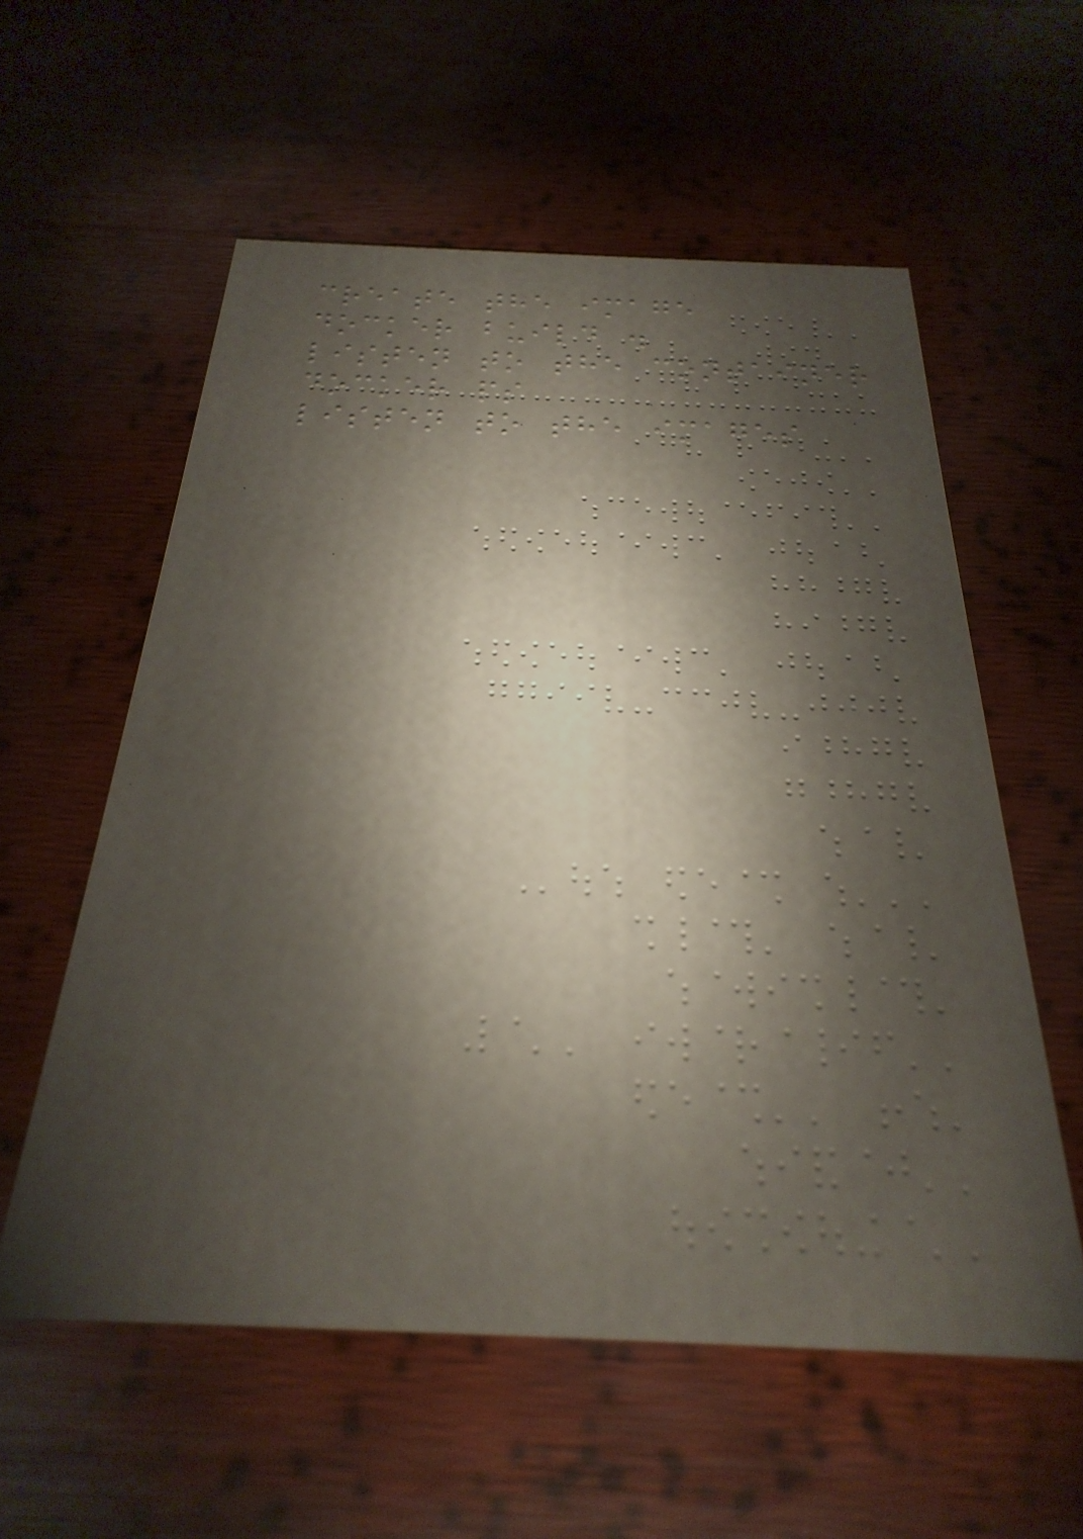create the image
docker build .
listen to the container
docker ps
listen to the images
